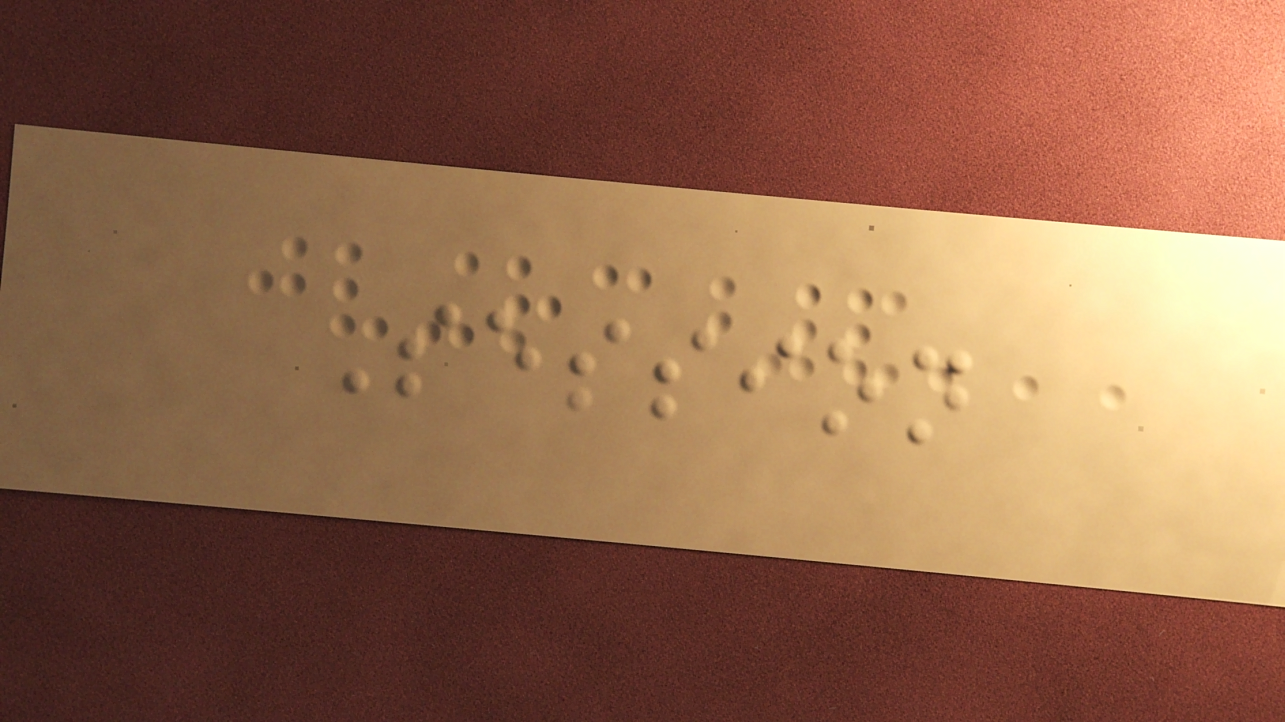Session
